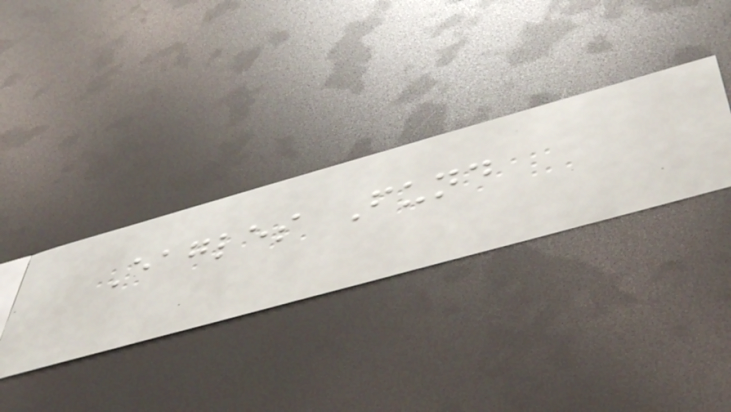Eagles Fund
